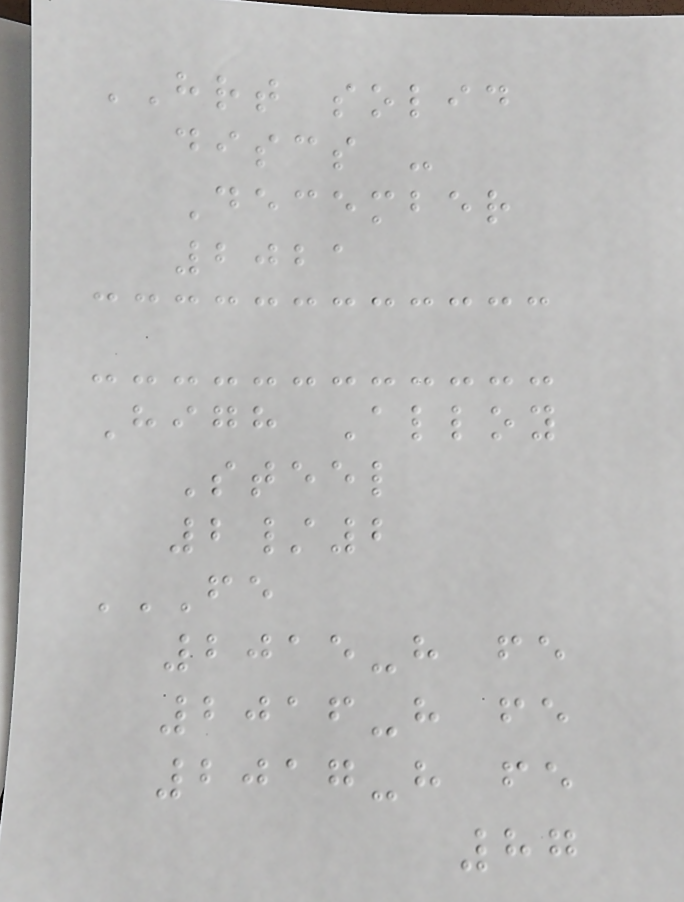HRT solid
discs -
December
2021
High Alloy
Steel
2/2
FE
2015-H FE
2016-H FE
2017-H FE
87
